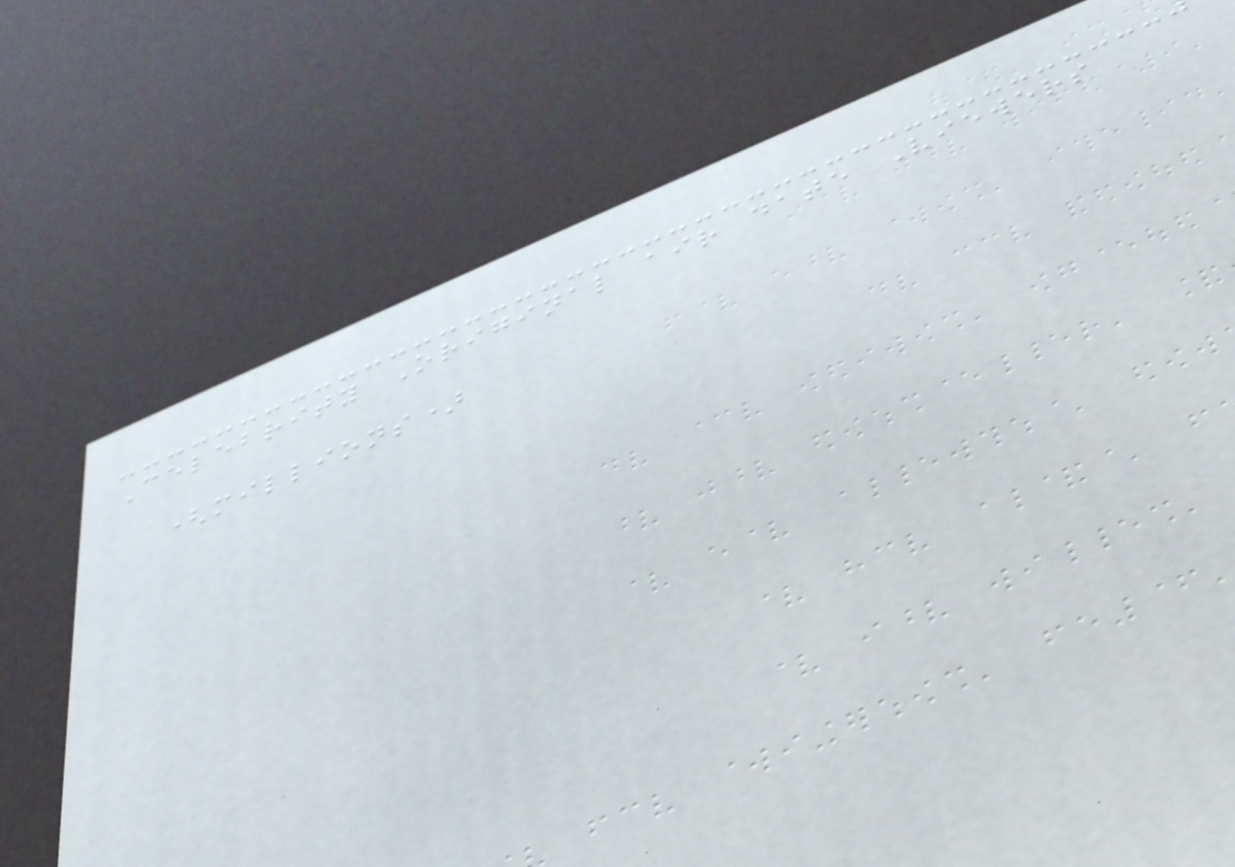Celebrity Original air date Viewers
(millions)
